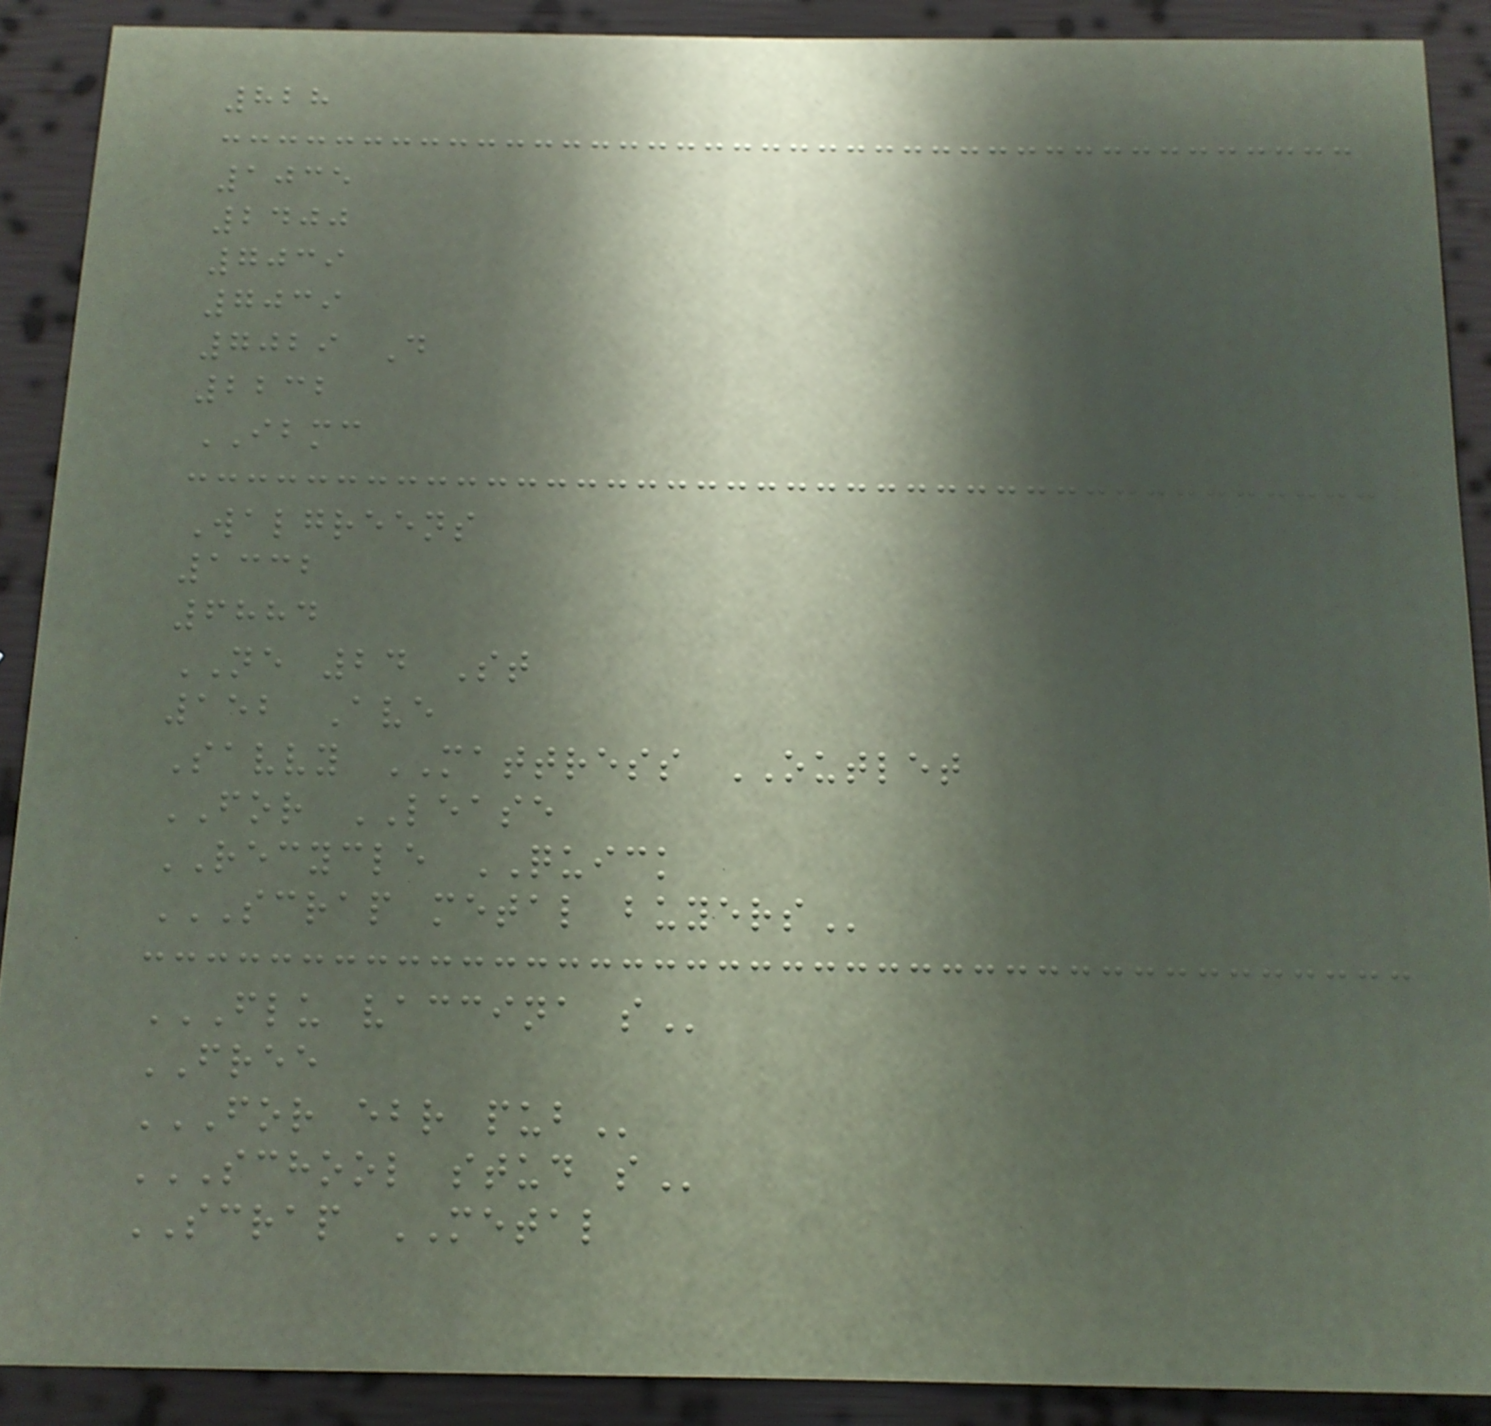828
1035
2400
7039
7039
7029 D
2232
IBMC
Walgreens
1332
6884
NE 24 St
152 Ave
Savvy MATTRESS OUTLET
FOR LEASE
RECYCLE QUICK
SCRAP METAL BUYERS
FLU VACCINA S
FREE
FOR EBR PUB
SCHOOL STUD S
SCRAP METAL
